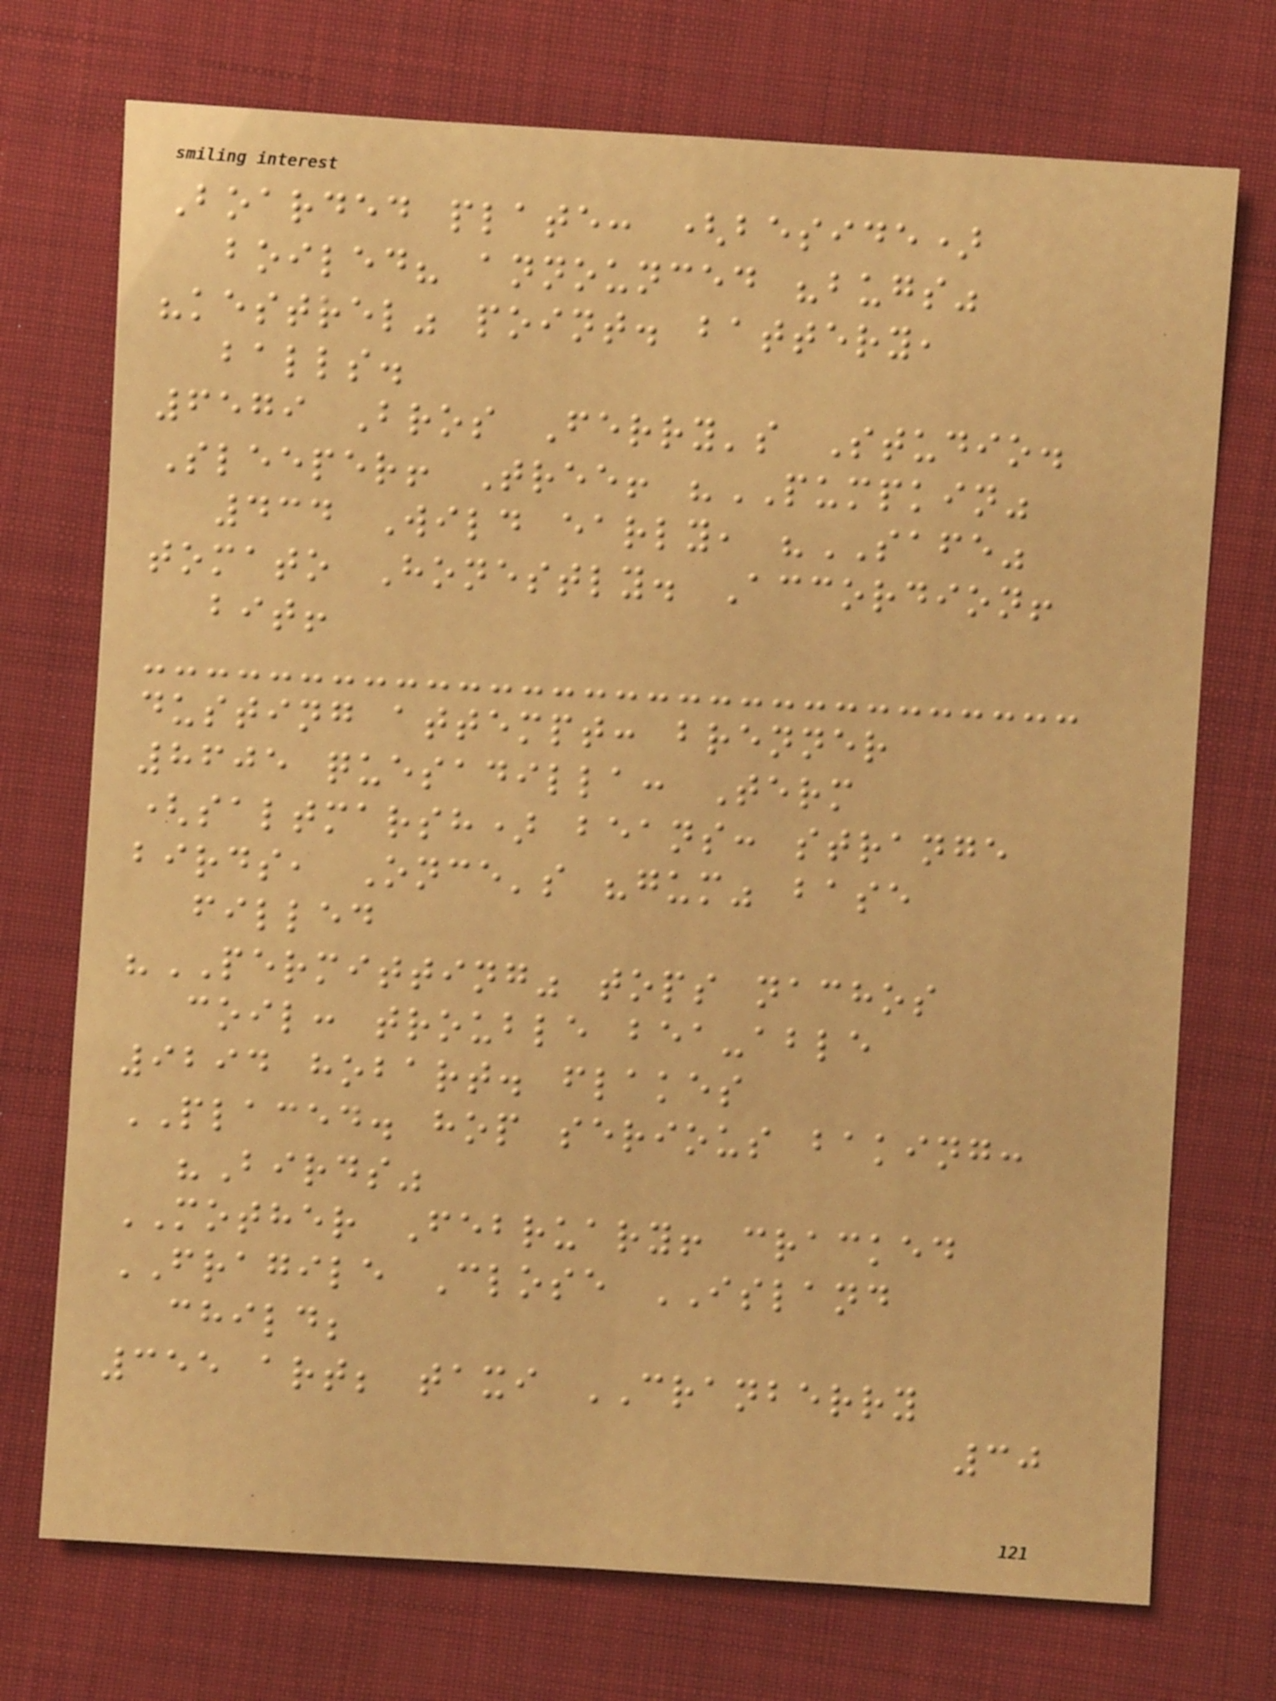Boarded plate: (beside)
boiled? announced "bugs"
"kestrel" point. battery,
balls.
6579 Bros Ferry's Studio.
Sleeper! Tree! "PUMPKIN"
434 Wild early, "SAFE"
tomato Honestly. Accordion!
bit!
dusting attempt: brenner
8605 quesadilla: Term
(saltmarsh) beans: strange
birds, Once's "gum" base
filled
"PERMITTING" tops nachos
coil: trouble bea-able
9294 hobart. flakes
PLACED. hop serious baking:
"Birds"
MOTHER February! cracked
FRAGILE Close ISLAND
child;
355 art; taxi CRANBERRY
30
